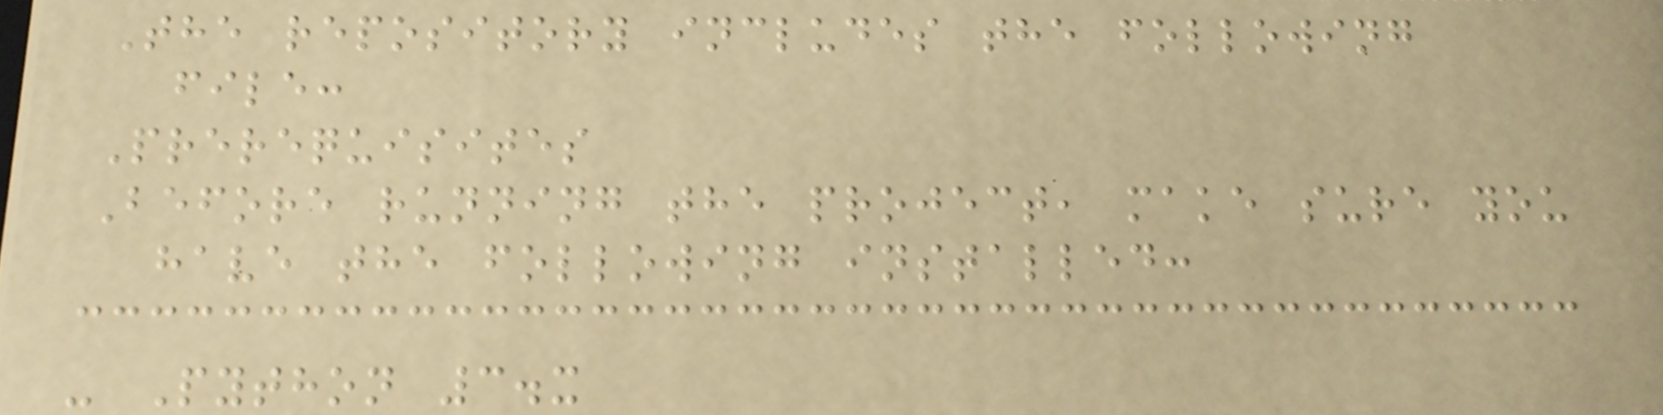The repository includes the following
file:
Prerequisites
Before running the project, make sure you
have the following installed:
- Python 3.x
